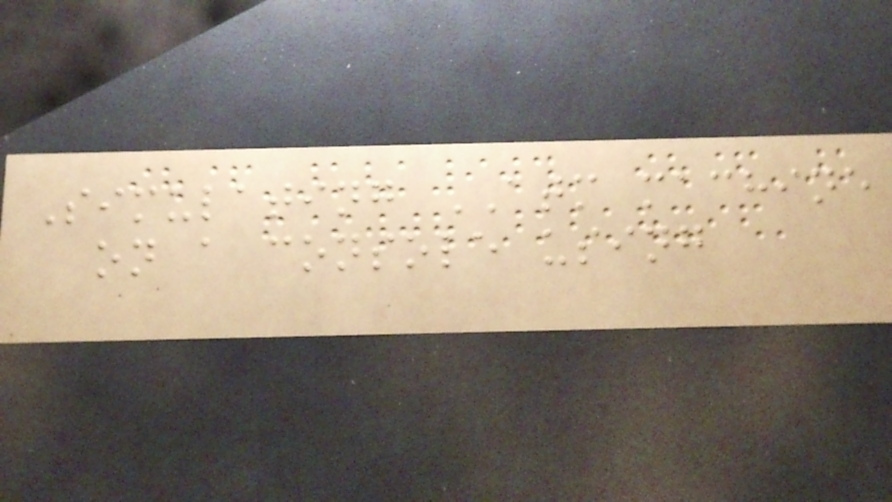Simulating ATM machine
on a console using
